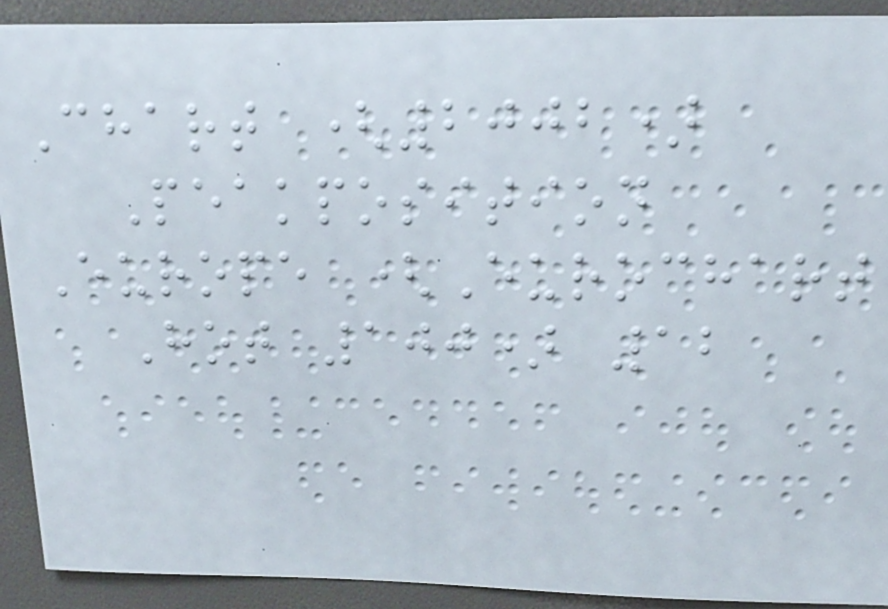Chart (2002)
Peakposition
Europe (Eurochart
Hot 100) 12
